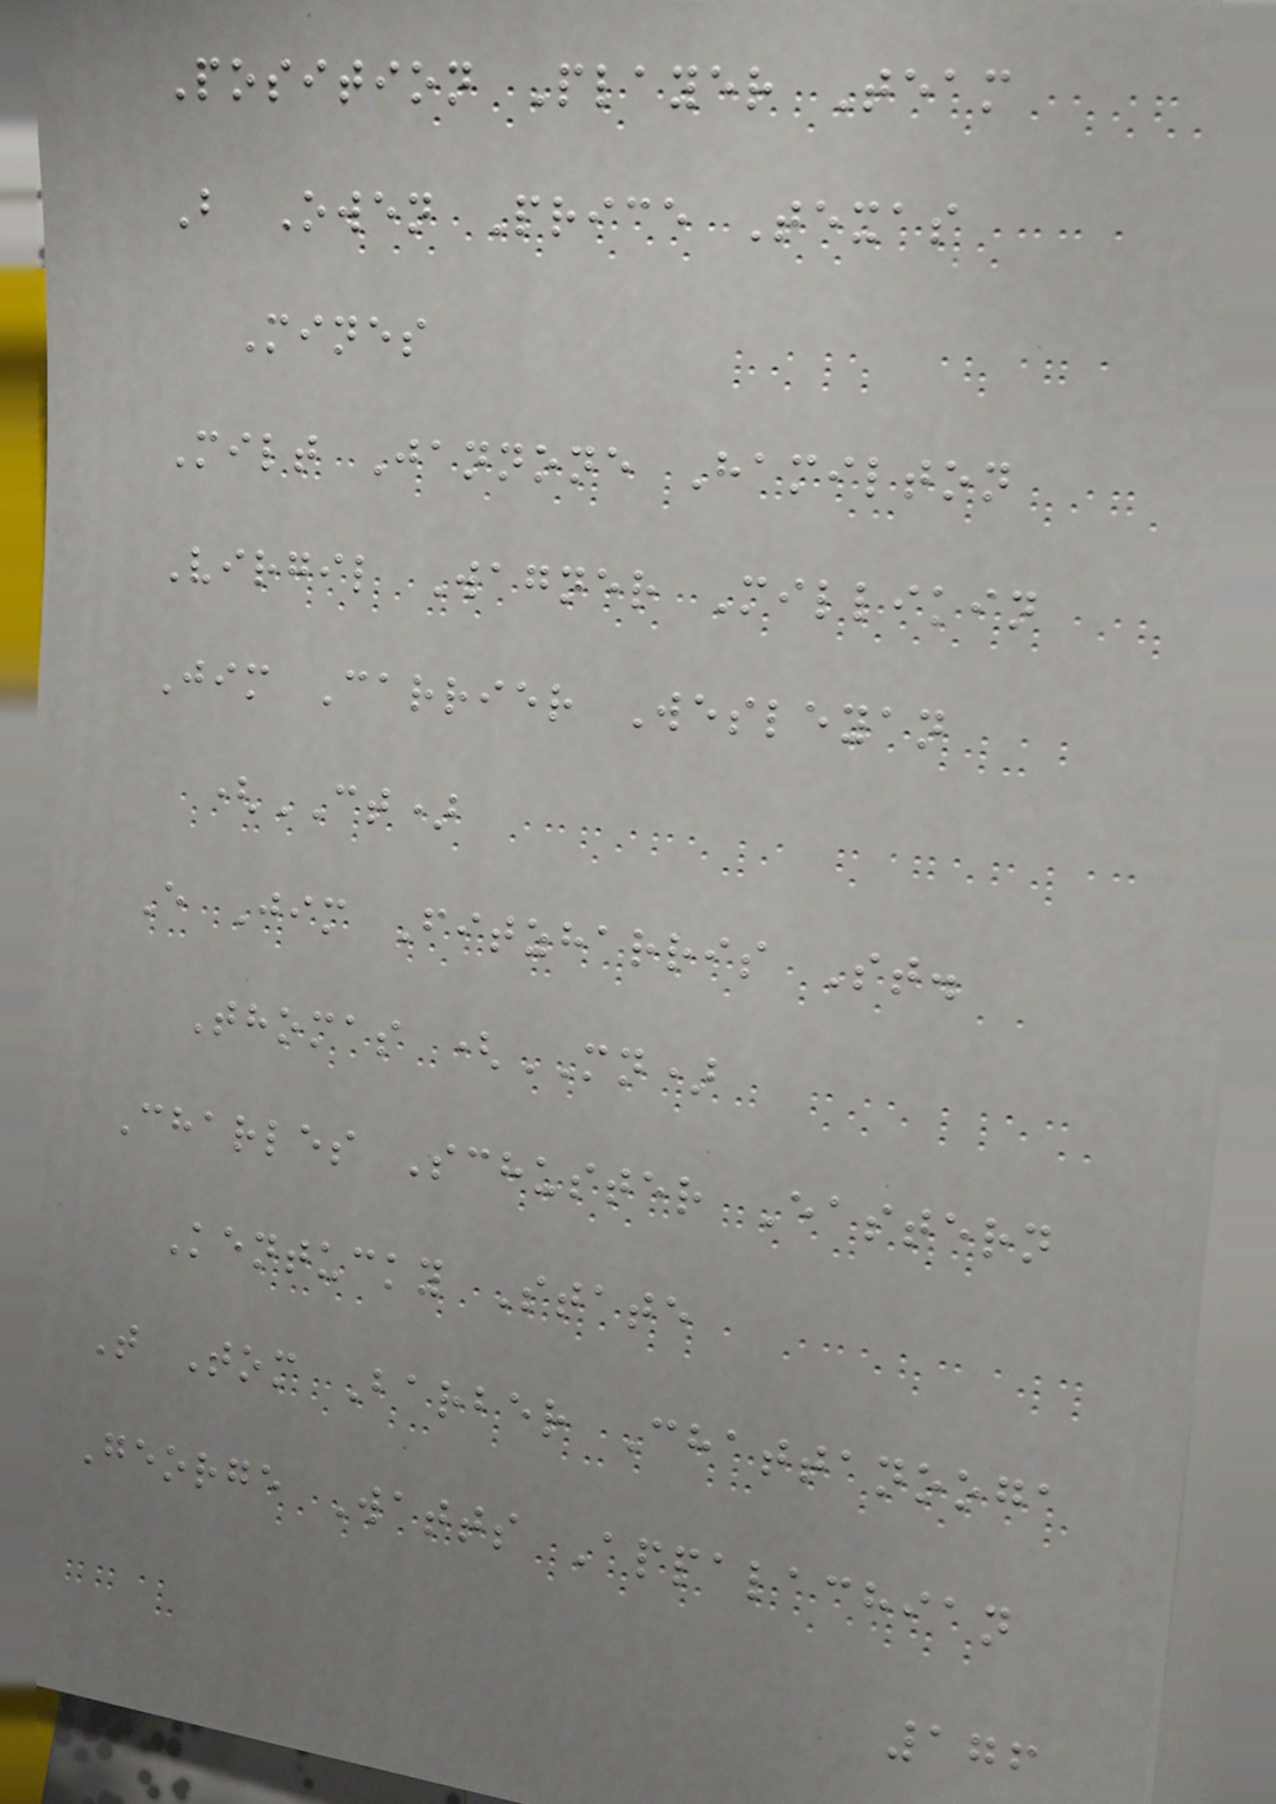Position Player Team
B Owen Price Texas
Mines
Milt Jannone Hamilton
Virgil Wagner Millikin
Jim Carrier Wesleyan
(CT)
E Jim Fitzharris St.
Thomas (MN)
Charles Schuster Eastern
Kentucky State
T Tom Barber Chattanooga
George Watts Appalachian
176
